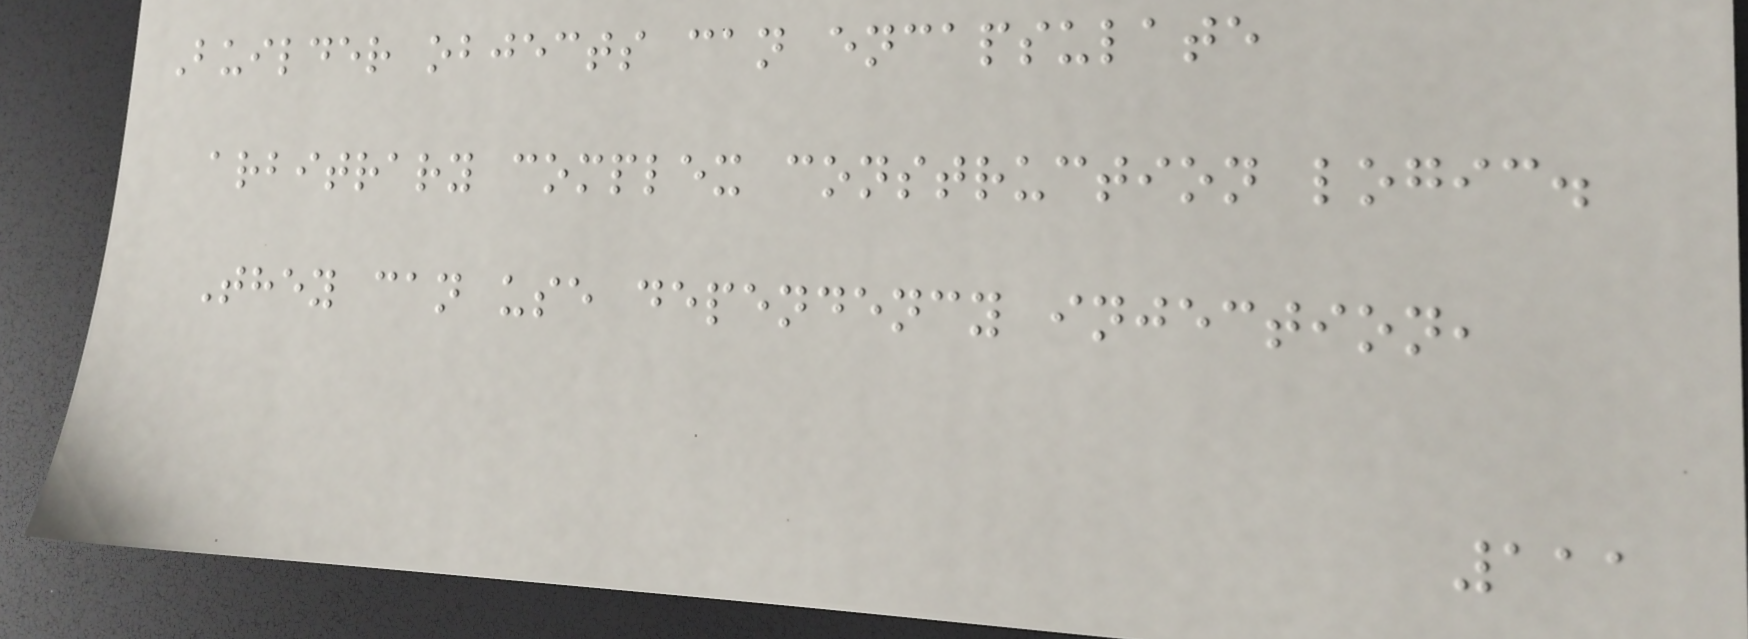Builder objects can encapsulate
arbitrary complex construction logic.
They can use dependency injection,
111
